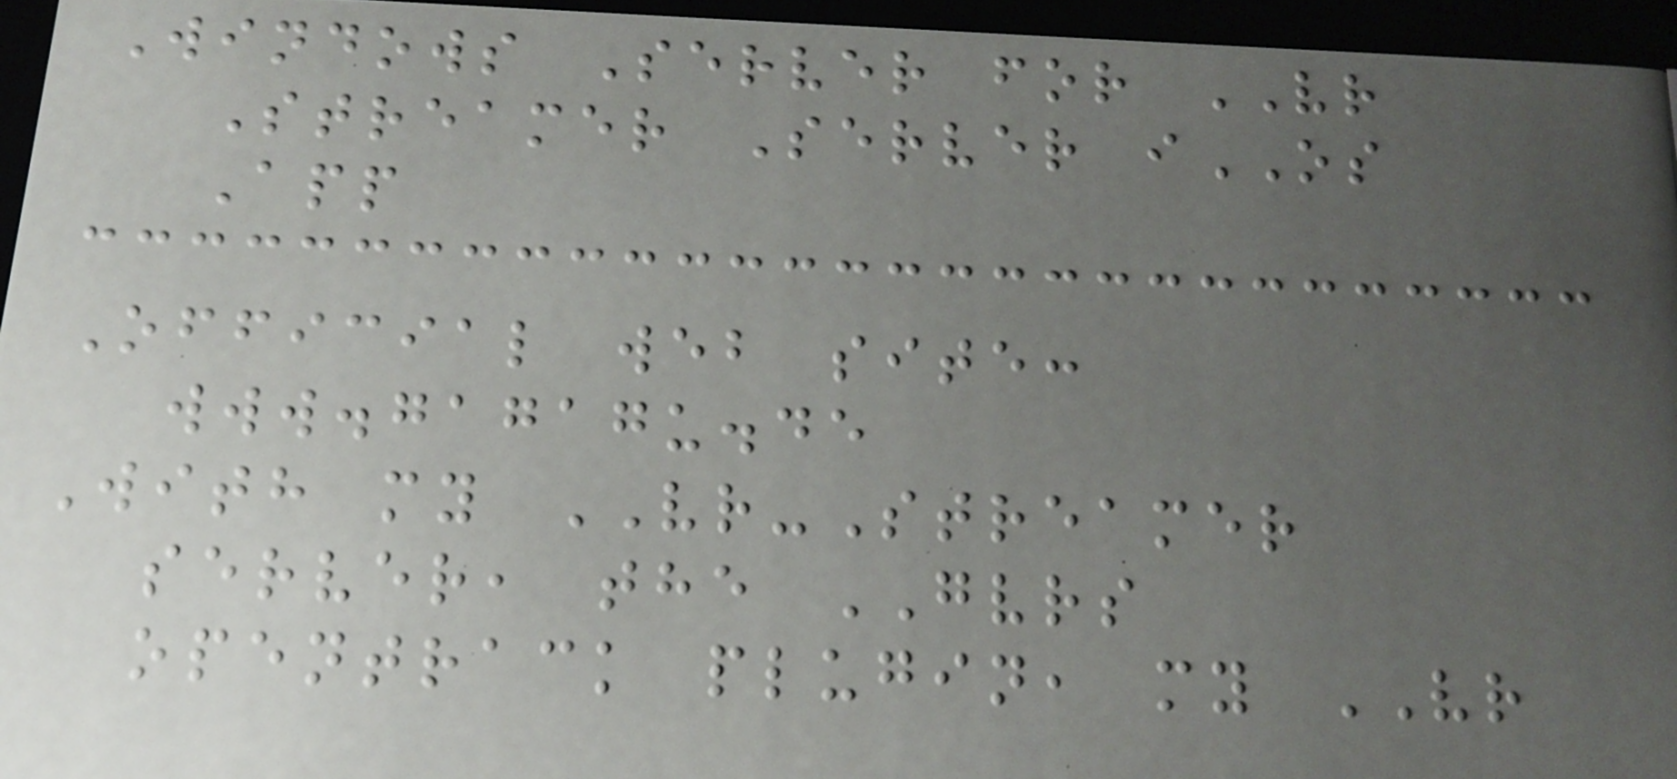Windows Server for VR
Streamer Server iOS
App
Official web site:
www.gagagu.de
With my VR-Streamer
server, the GVRS
opentrack plugin, my VR
